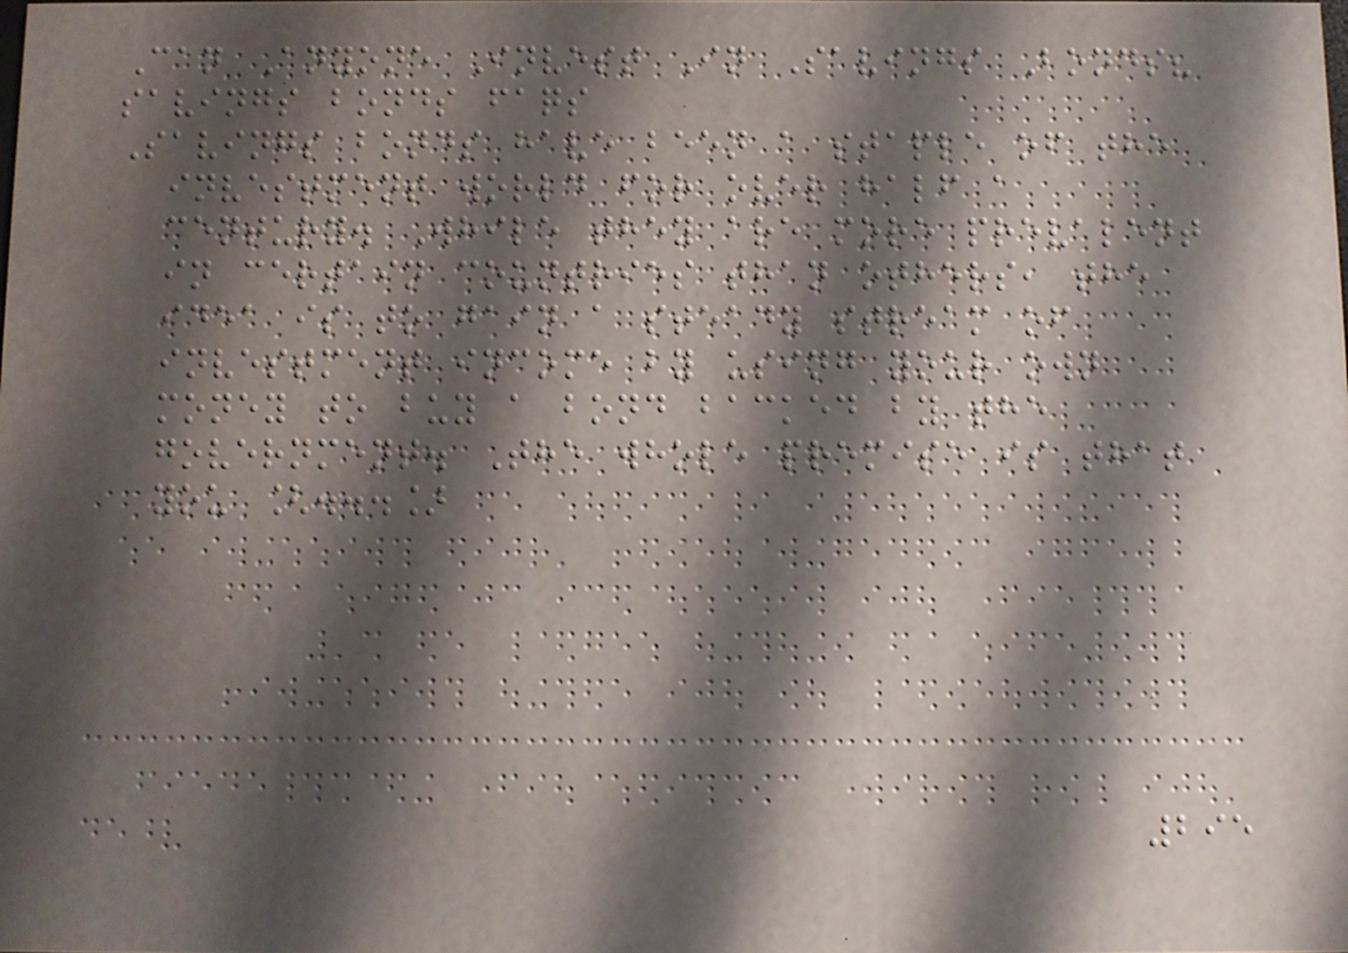Can Anyone Invest In Savings Bonds?
savings bonds faqs
Savings bonds have been a staple of the
investment world for over half a
century. While they are more prevalent
in certain countries than others, the
idea is to gain a steady stream of
investment income by using your own
money to buy a bond backed by the
government. The whole premise is that
you [...]
295
